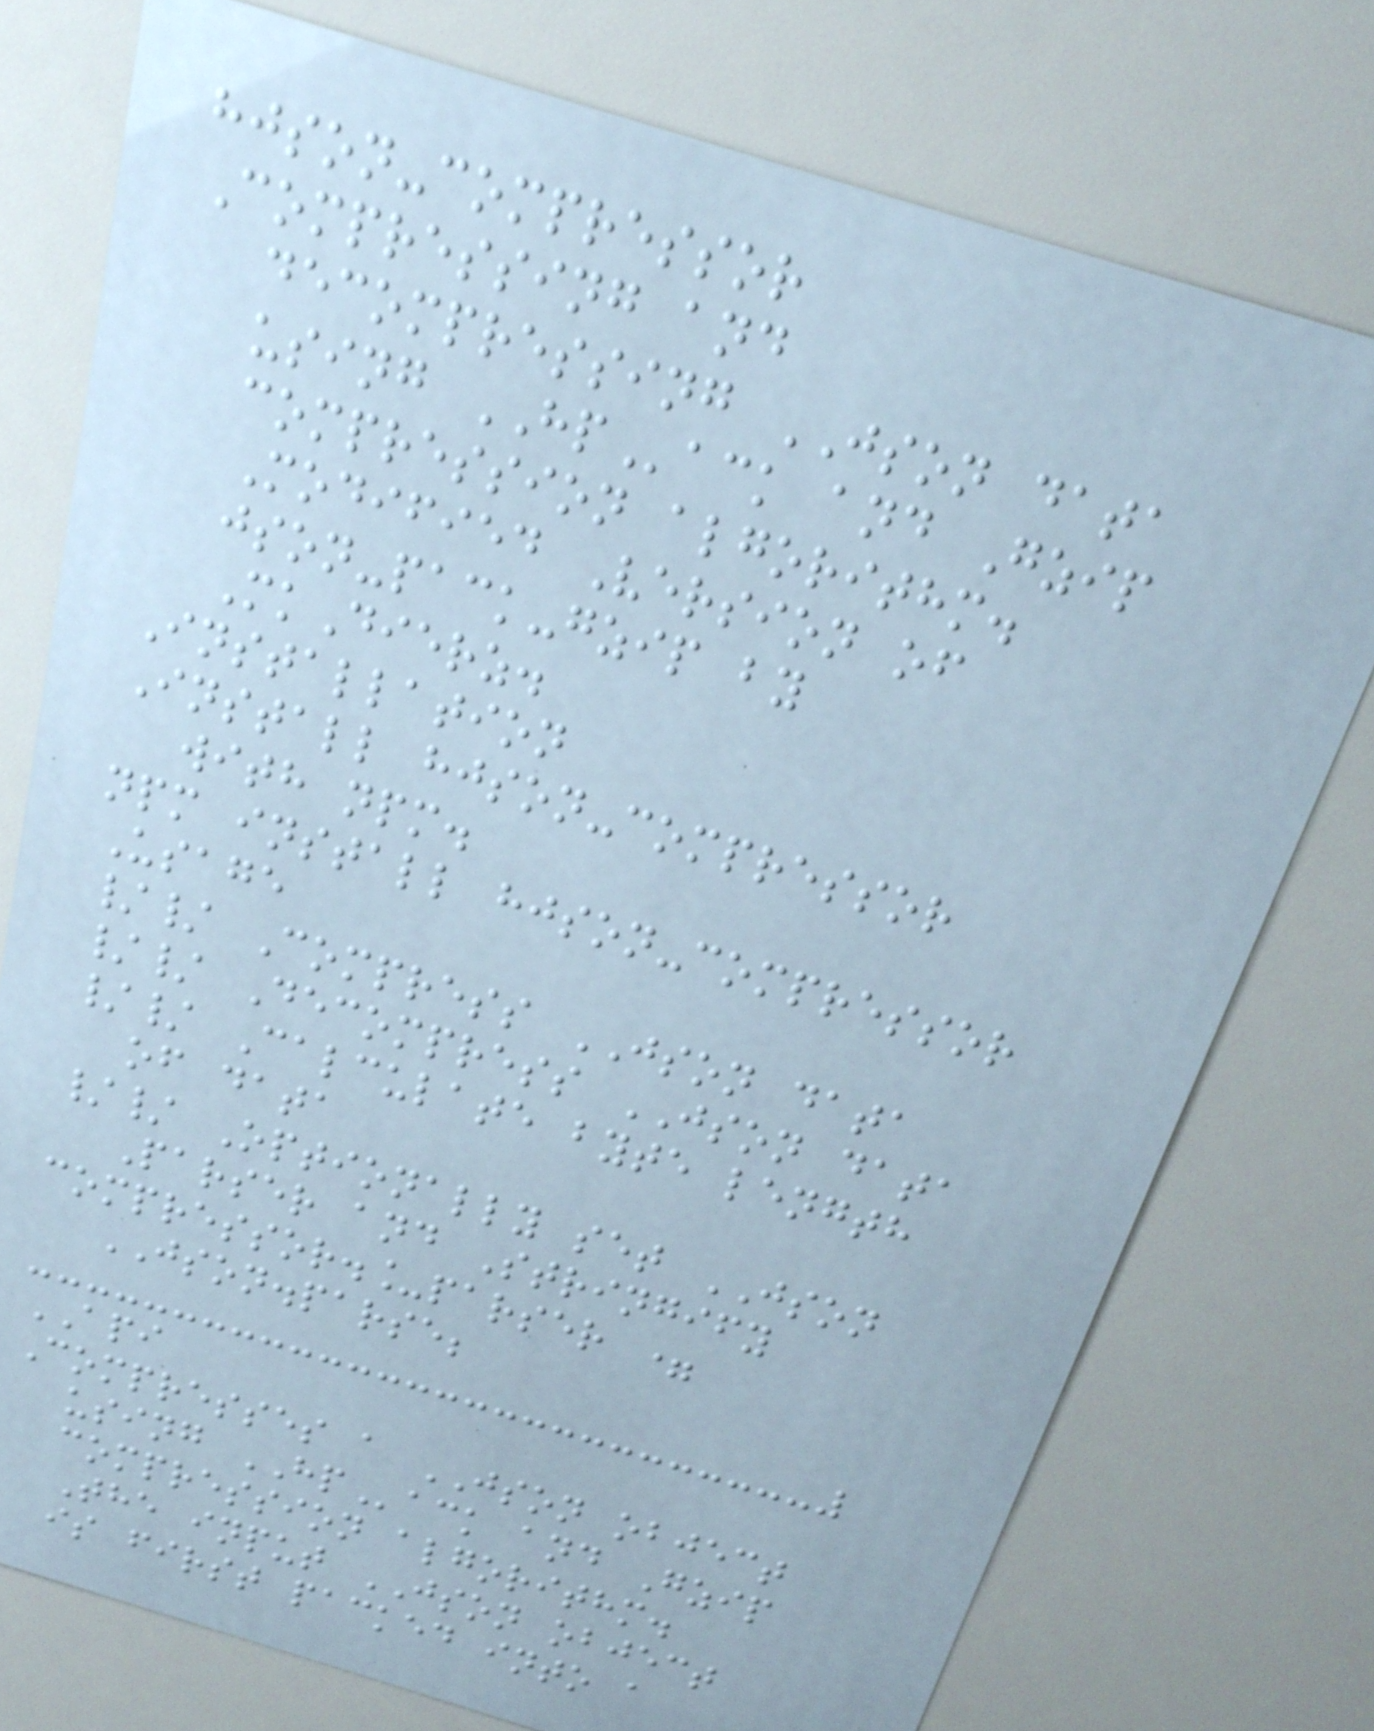hjson-compressor
Compressing and
decompressing JSON data
using HPack and Gzip
compression algorithm.
Modified Version of
json-pack-gzip by
MkDierz.
Installation
Install hjson-compressor
with npm.
npm install hjson-compressor
Usage
// Compress JSON data
// Decompress JSON data
// Calculate byte length
of data
// Optionally set JSON
Parser and Stringify
compressor._parser =
JSON.parse;
API
Compresses a JSON object
using HPack and Gzip
compression algorithm.
The input JSON object
is first packed into a
